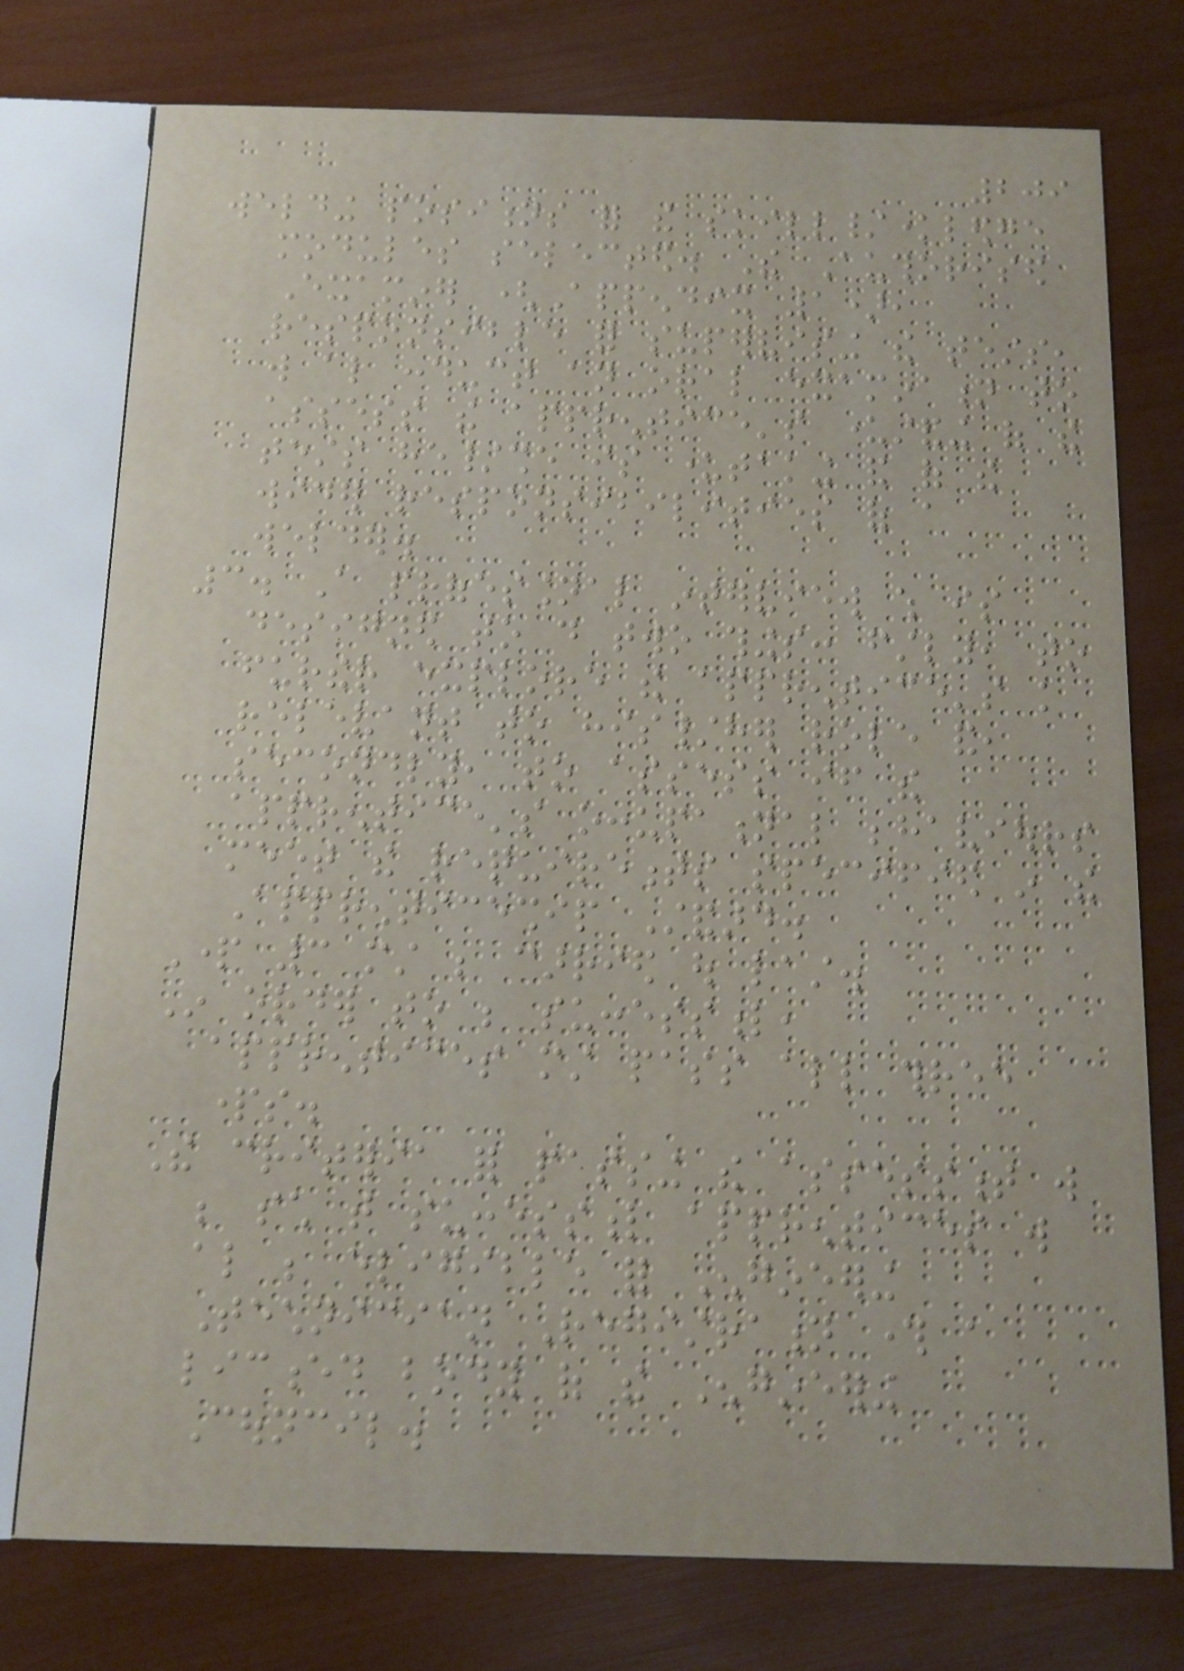209
welding positions for the skill/knowledge
modules selected. The Authorised
Examiner (Appendix 1),
responsible for supervising the tests,
will also conduct an oral examination to
assess the apprentice's understanding of the
tests he/she is undertaking and of the
wider responsibilities of a
welder.
3. A professional interview which is
designed to do two things: firstly, to
further explore the apprentice's knowledge
relevant to his/her role and,
secondly, to assess if the
apprentice's occupational behaviours
meet the requirements specified in the
Apprenticeship Standard.
Part 3 must be carried out last.
In order to be successful,
apprentices must pass all three
parts.
The criteria for passing the assessment will
be such that successful apprentices will
also be eligible for Engineering
Technician Registration through a
licenced body of the Engineering
Council.
